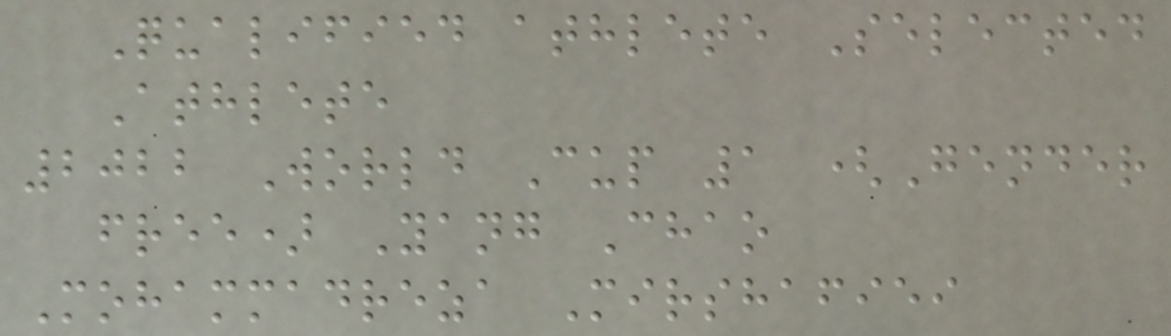Qualified athlete Selected
Athlete
2022 World Cup 1 (Gender
free) Yang Chao
Mohammadreza Mirshafiei
